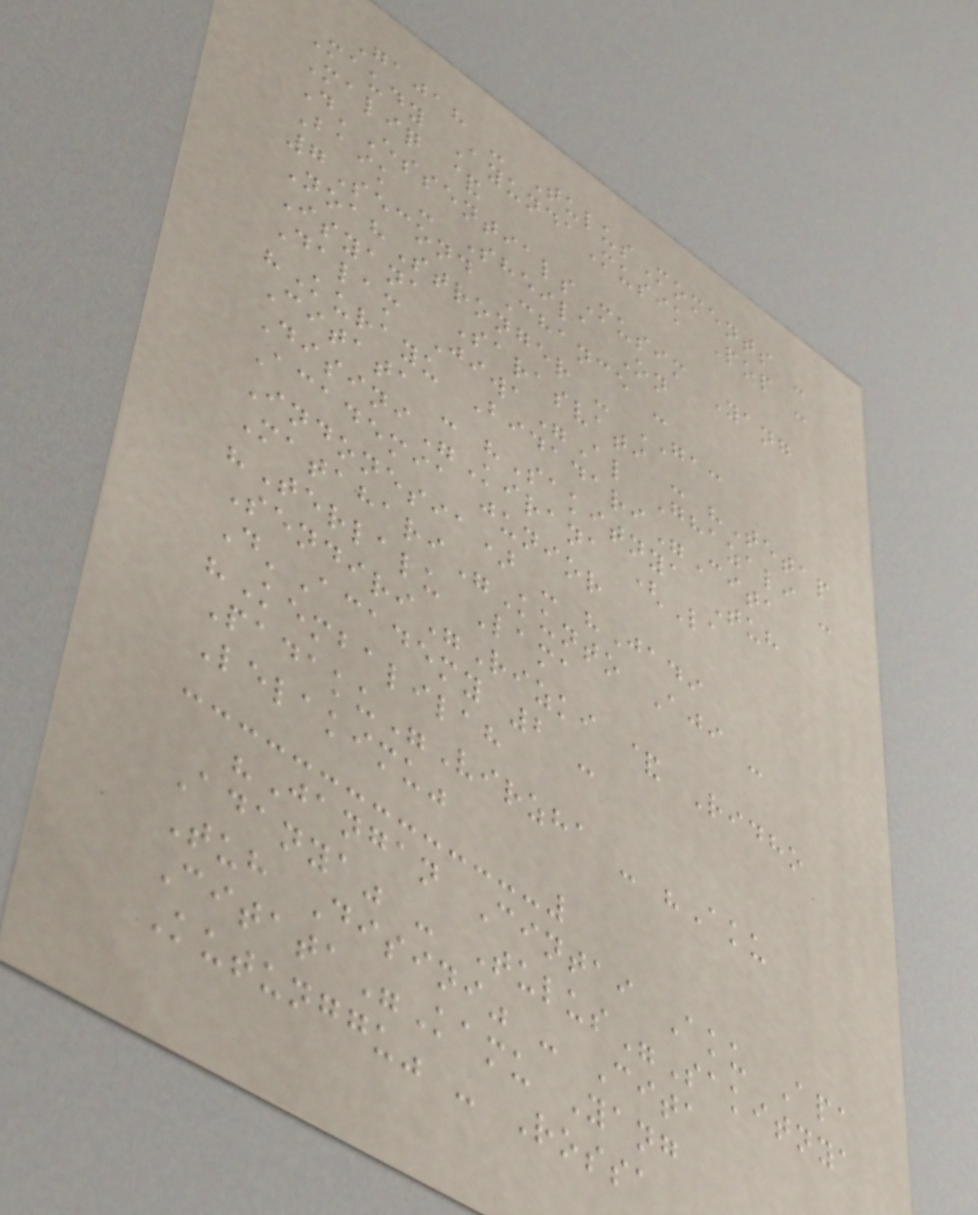Gajah - TulusMoments -
Maudy AyundaMusik Pop -
Maliq &
D'EssentialsMusim Yang
Baik - Sheila On
7Second Chance -
NoahStronger - GAC
Isyana Sarasvati - "Tetap
Dalam Jiwa"Al Ghazali -
"Kurayu Bidadari"Cita
Citata - "Sakitnya Tuh
Disini"Kirana (La
Academia junior
Indonesia) - "Jadi
Matahari"Kunto Aji -
"Terlalu Lama
Sendiri"Rizki & Ridho
D'Academy 2 -
"Kembalilah
Padaku"Virzha - "Aku
Lelakimu"
"Jangan Cintai Aku Apa
Adanya" - Tulus"Sakitnya
Tuh Disini" - Cita
Citata"Kamu Yang
Kutunggu" - Rossa
